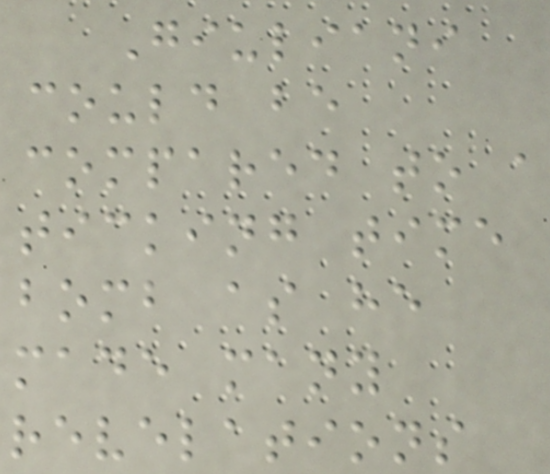Giuliani
could be
compared to a
ticking time
bomb as he
made many
revelations
